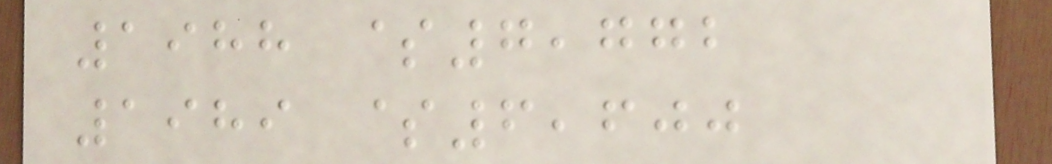1988 $7,772
1989 $6,600
